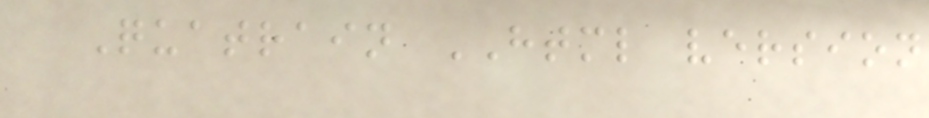Quatrain HTML version
